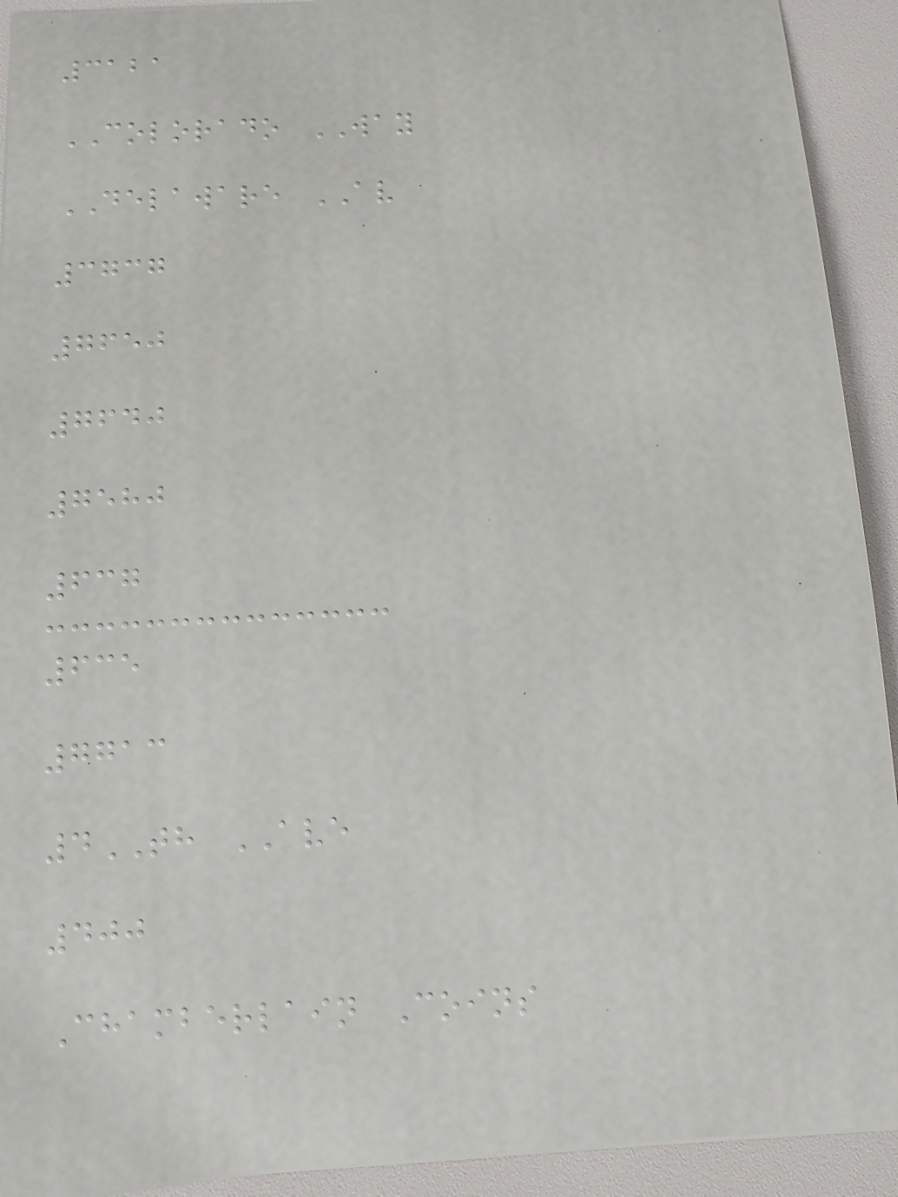3121
COLORADO WAY
DELAWARE AV
3737
7650
7640
7580
637
635
7713
4TH AVE
400
Chamberlain Coins
